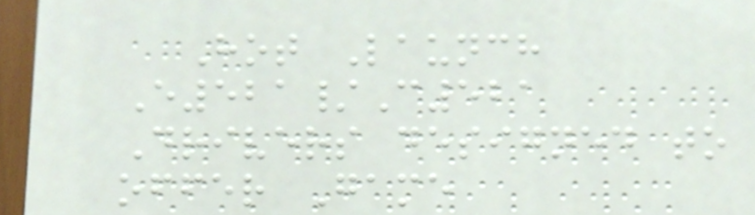Hot Launch
E521/C521
Drivers designed to
offer Game
